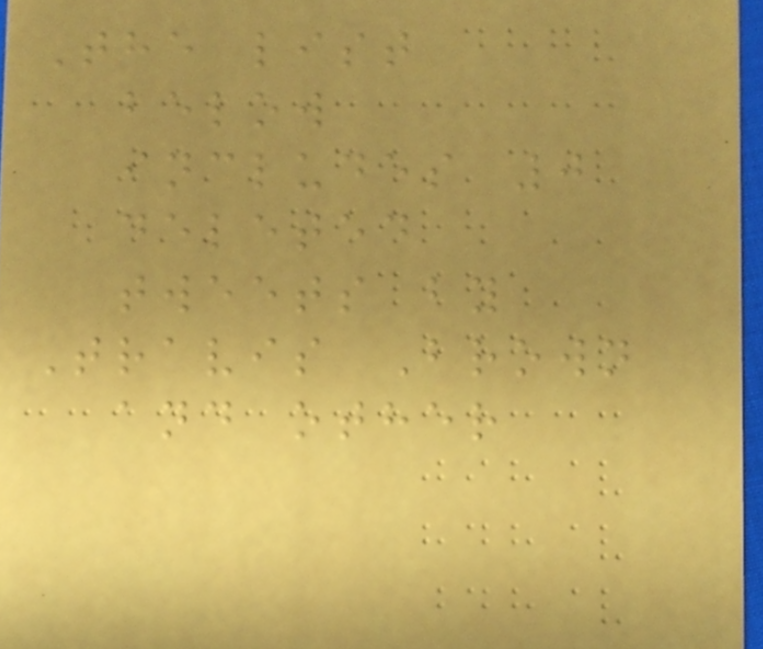The list
below
includes 0
deleted
tweets by
Travis Brown
and other
